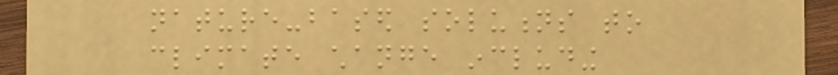nature-based solutions to
climate change including
